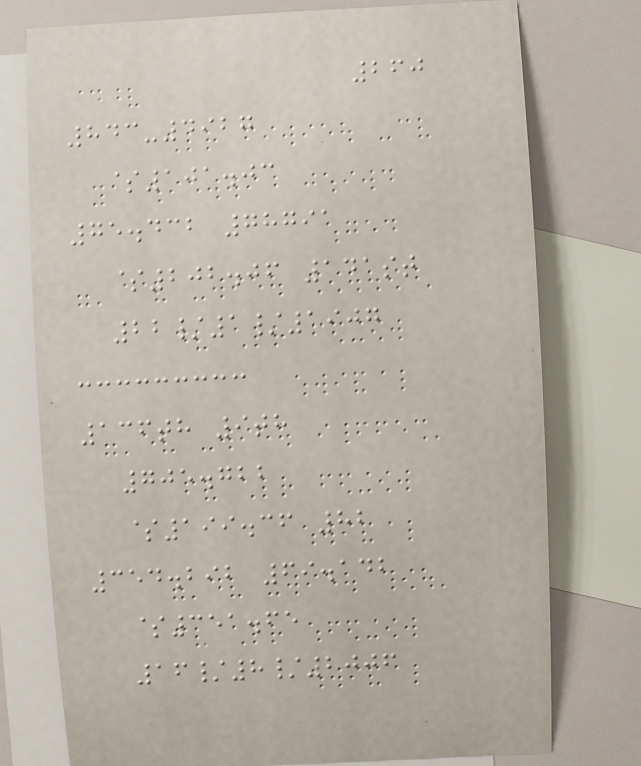260
843-4927
$101.03
75.432 78791
$202.06 141st
22/1/1907
136th 9th
705.722
$199.36 82
354.292 69.142
$351.65
16/8/2006
